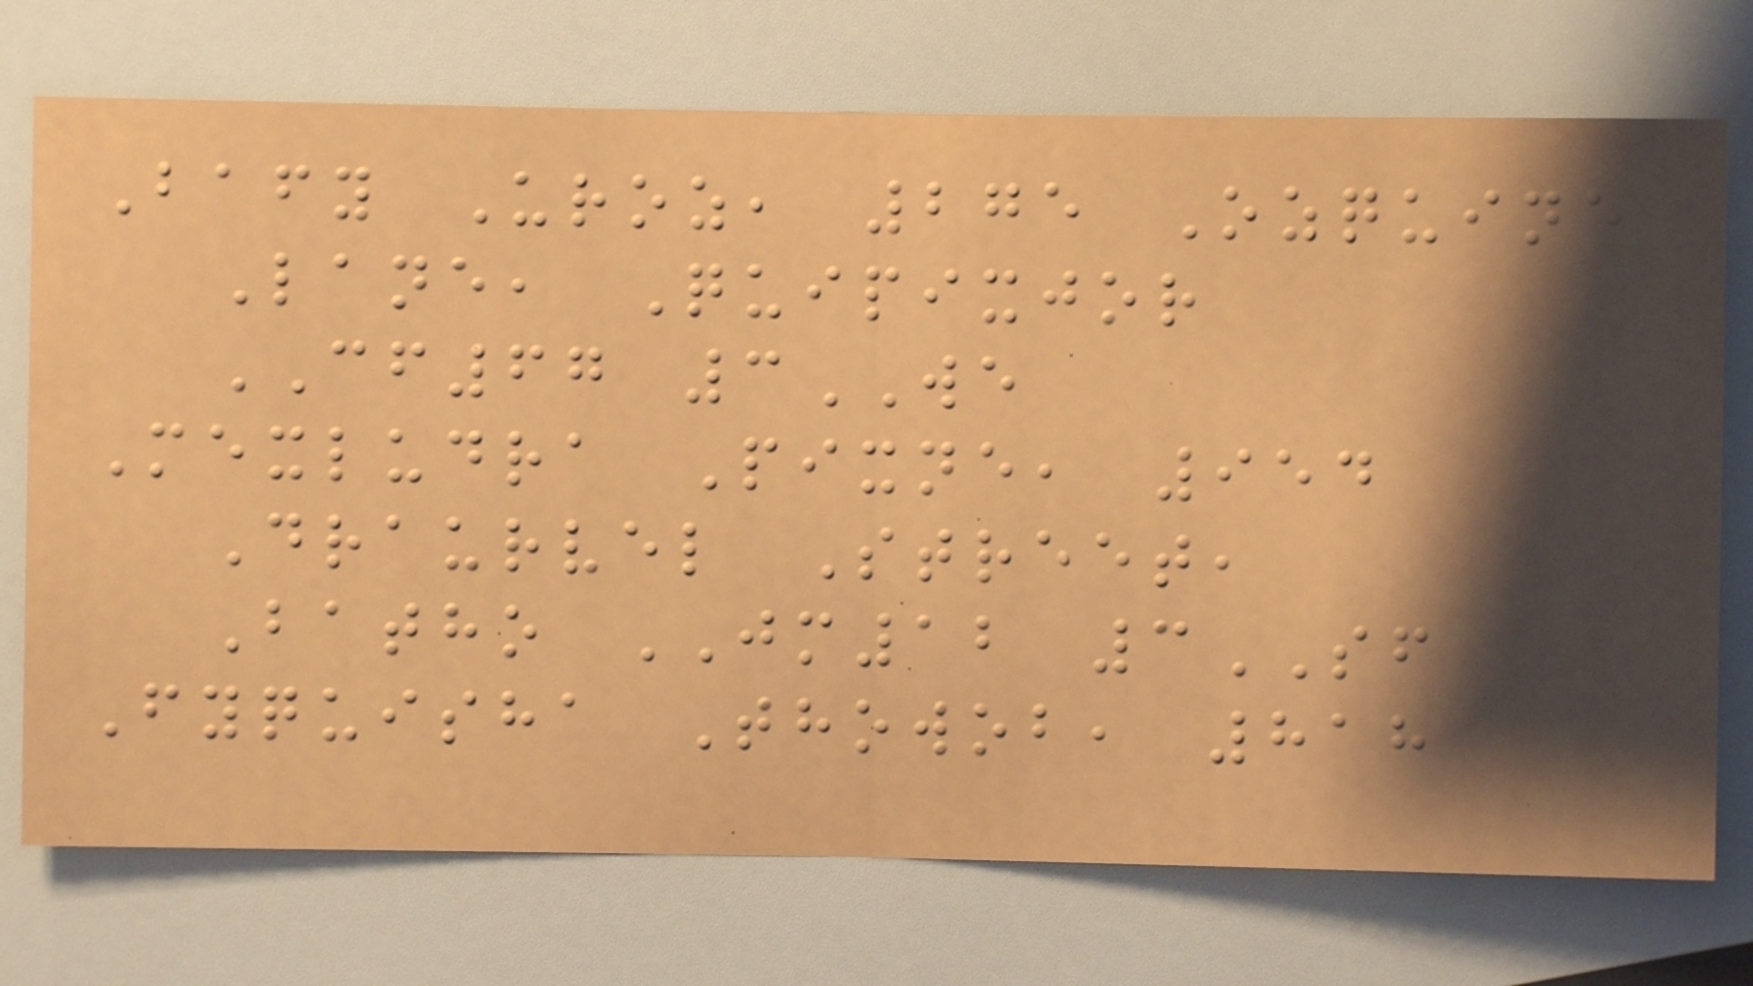Bafy Uroz, 275 Ozquine
Lane, Quipixjor
CF67 3WE
Mexludra Pixne, 954
Draurvel Street,
Batho JM12 3SF
Fyquisha Thowob, 818
